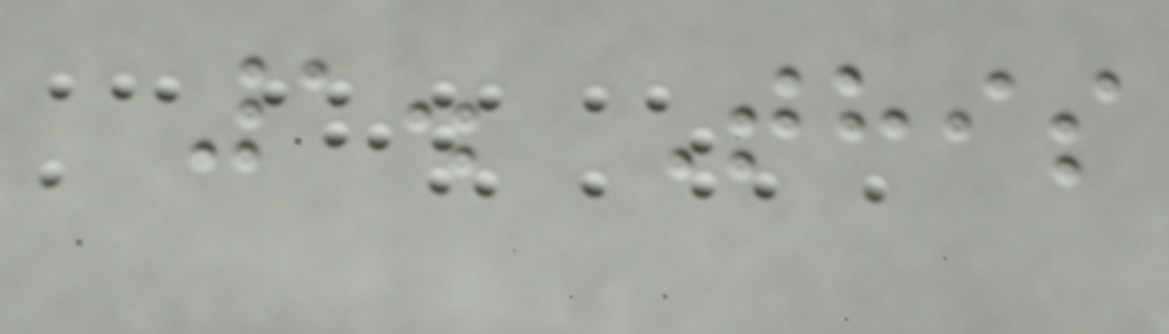1. This
